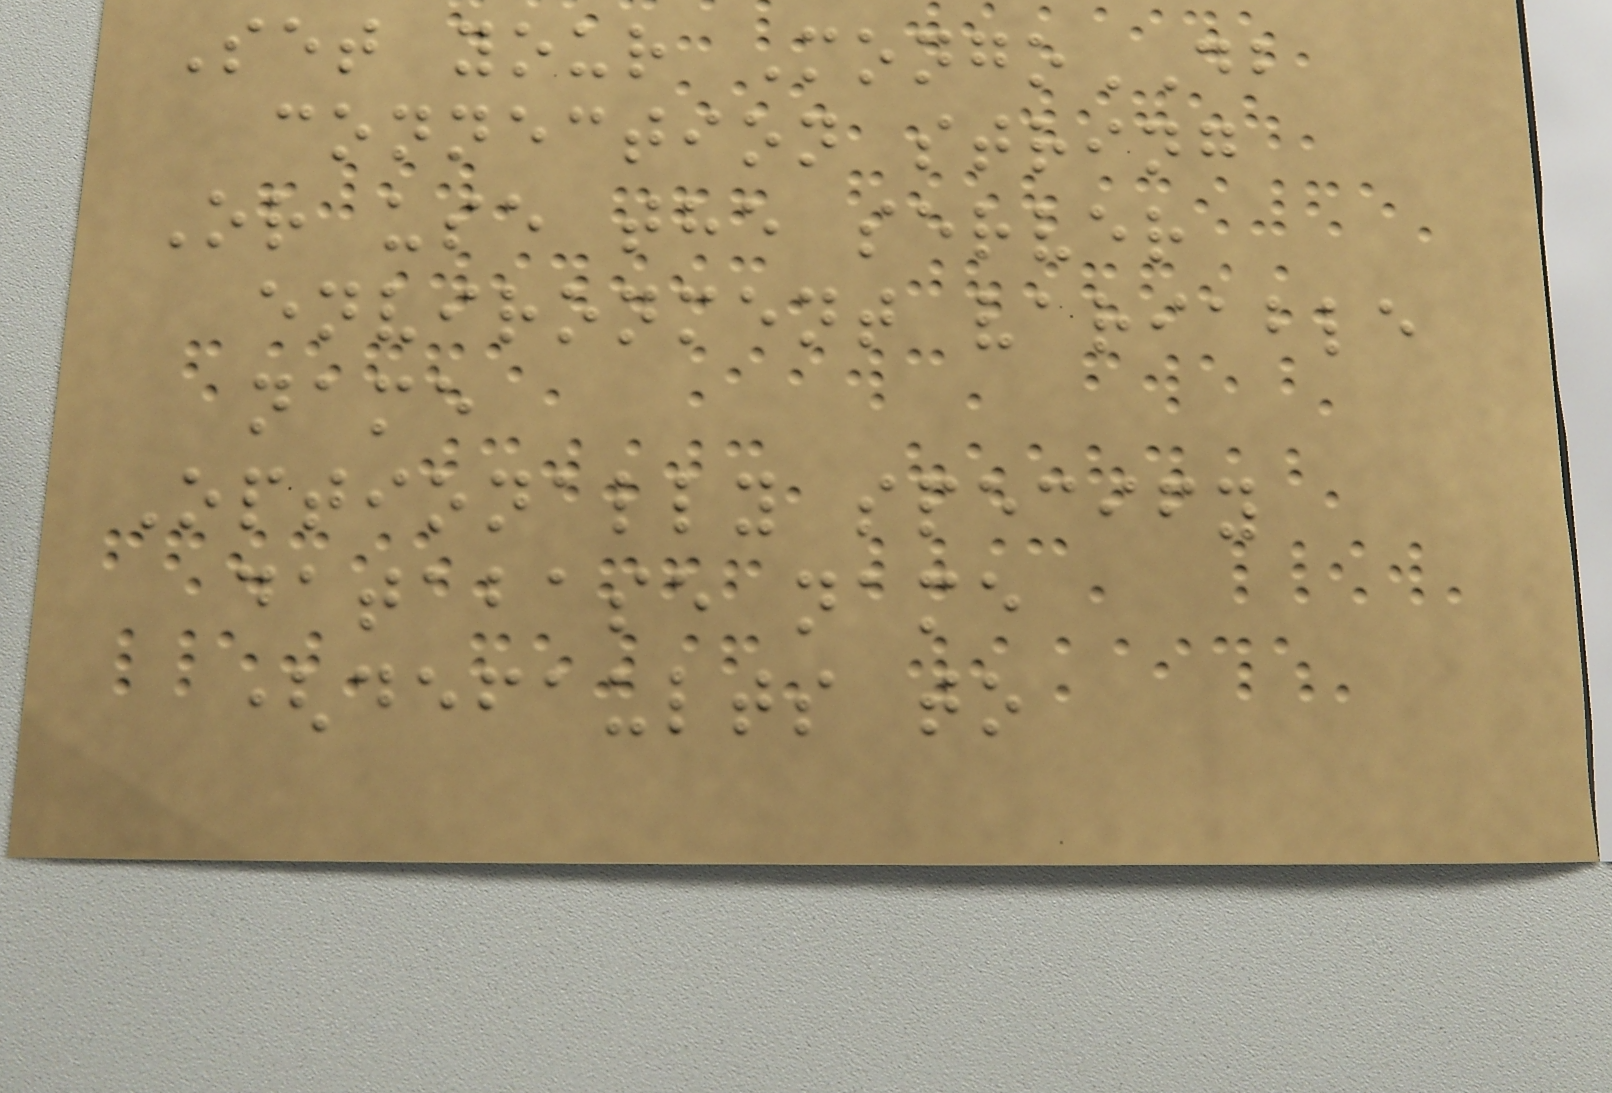Set your MongoDB
connection string
Or use the server
environment variable
name
Optionally specify
database name
(defaults to
